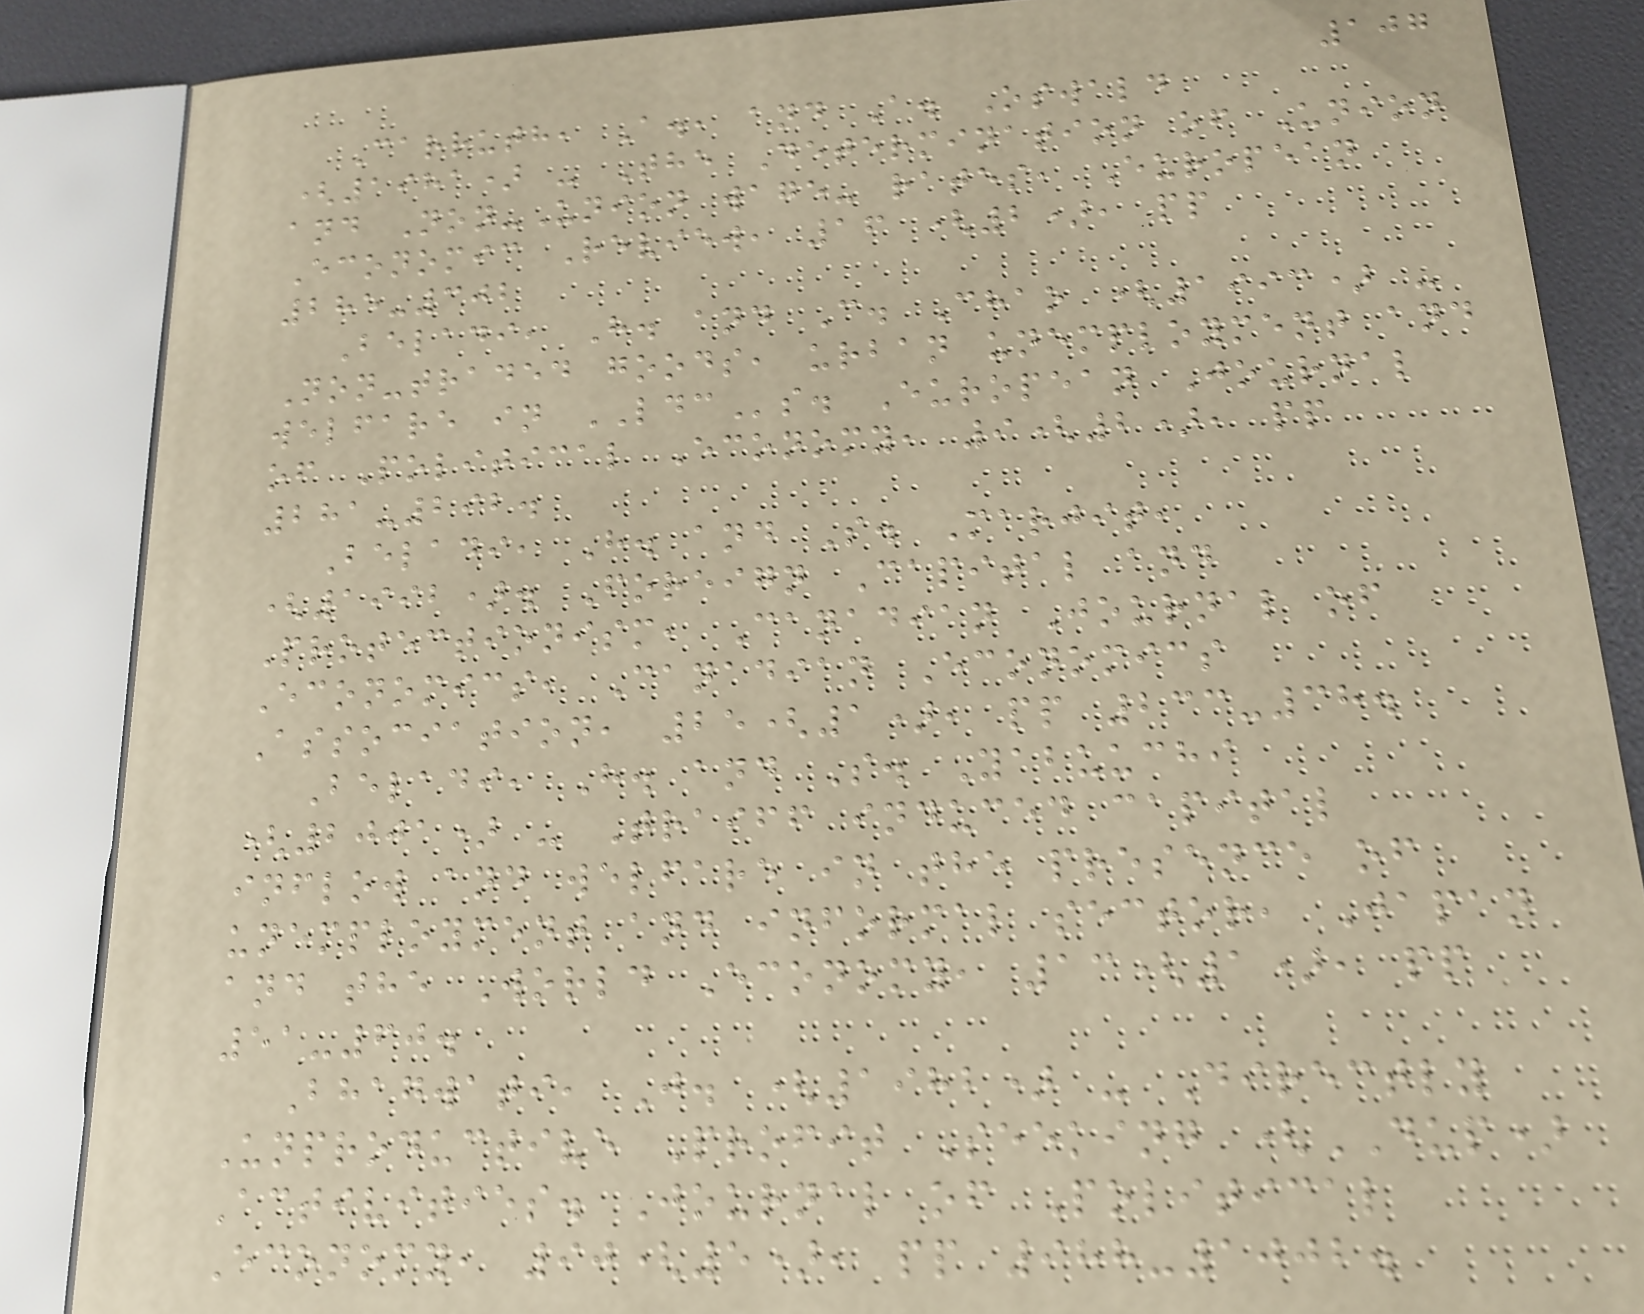107
Carruth, A., and A. Oswald
(1981) - The Determination of Union
and Non-Union wage- rates, European
Economic Review, 16 (2), pp
285-302
Beladi, H. and C. Chao (1993) -
Non-traded goods, urban unemployment and
welfare in LDCs. European Journal
of Political Economy, 9(2), pp
281-292.
Beladi, H. and S. Marjit,
(1992). Foreign Capital and
Protectionism, Canadian Journal of
Economics, Canadian Economics
Association, 25(1), pp 233-38.
Beladi, H. and S. Yabuuchi
(2001) - Traiff induced capital
inflow and welfare in the presence of
unemployment and informal sector, Japan
and the World Economy, 13(1), pp
51-60.
Bhagwati, J. (1982) - Directly
Unproductive Profit Seeking (DUP)
Activities. Journal of Political
Economy, 90(5), pp 988-1002.
